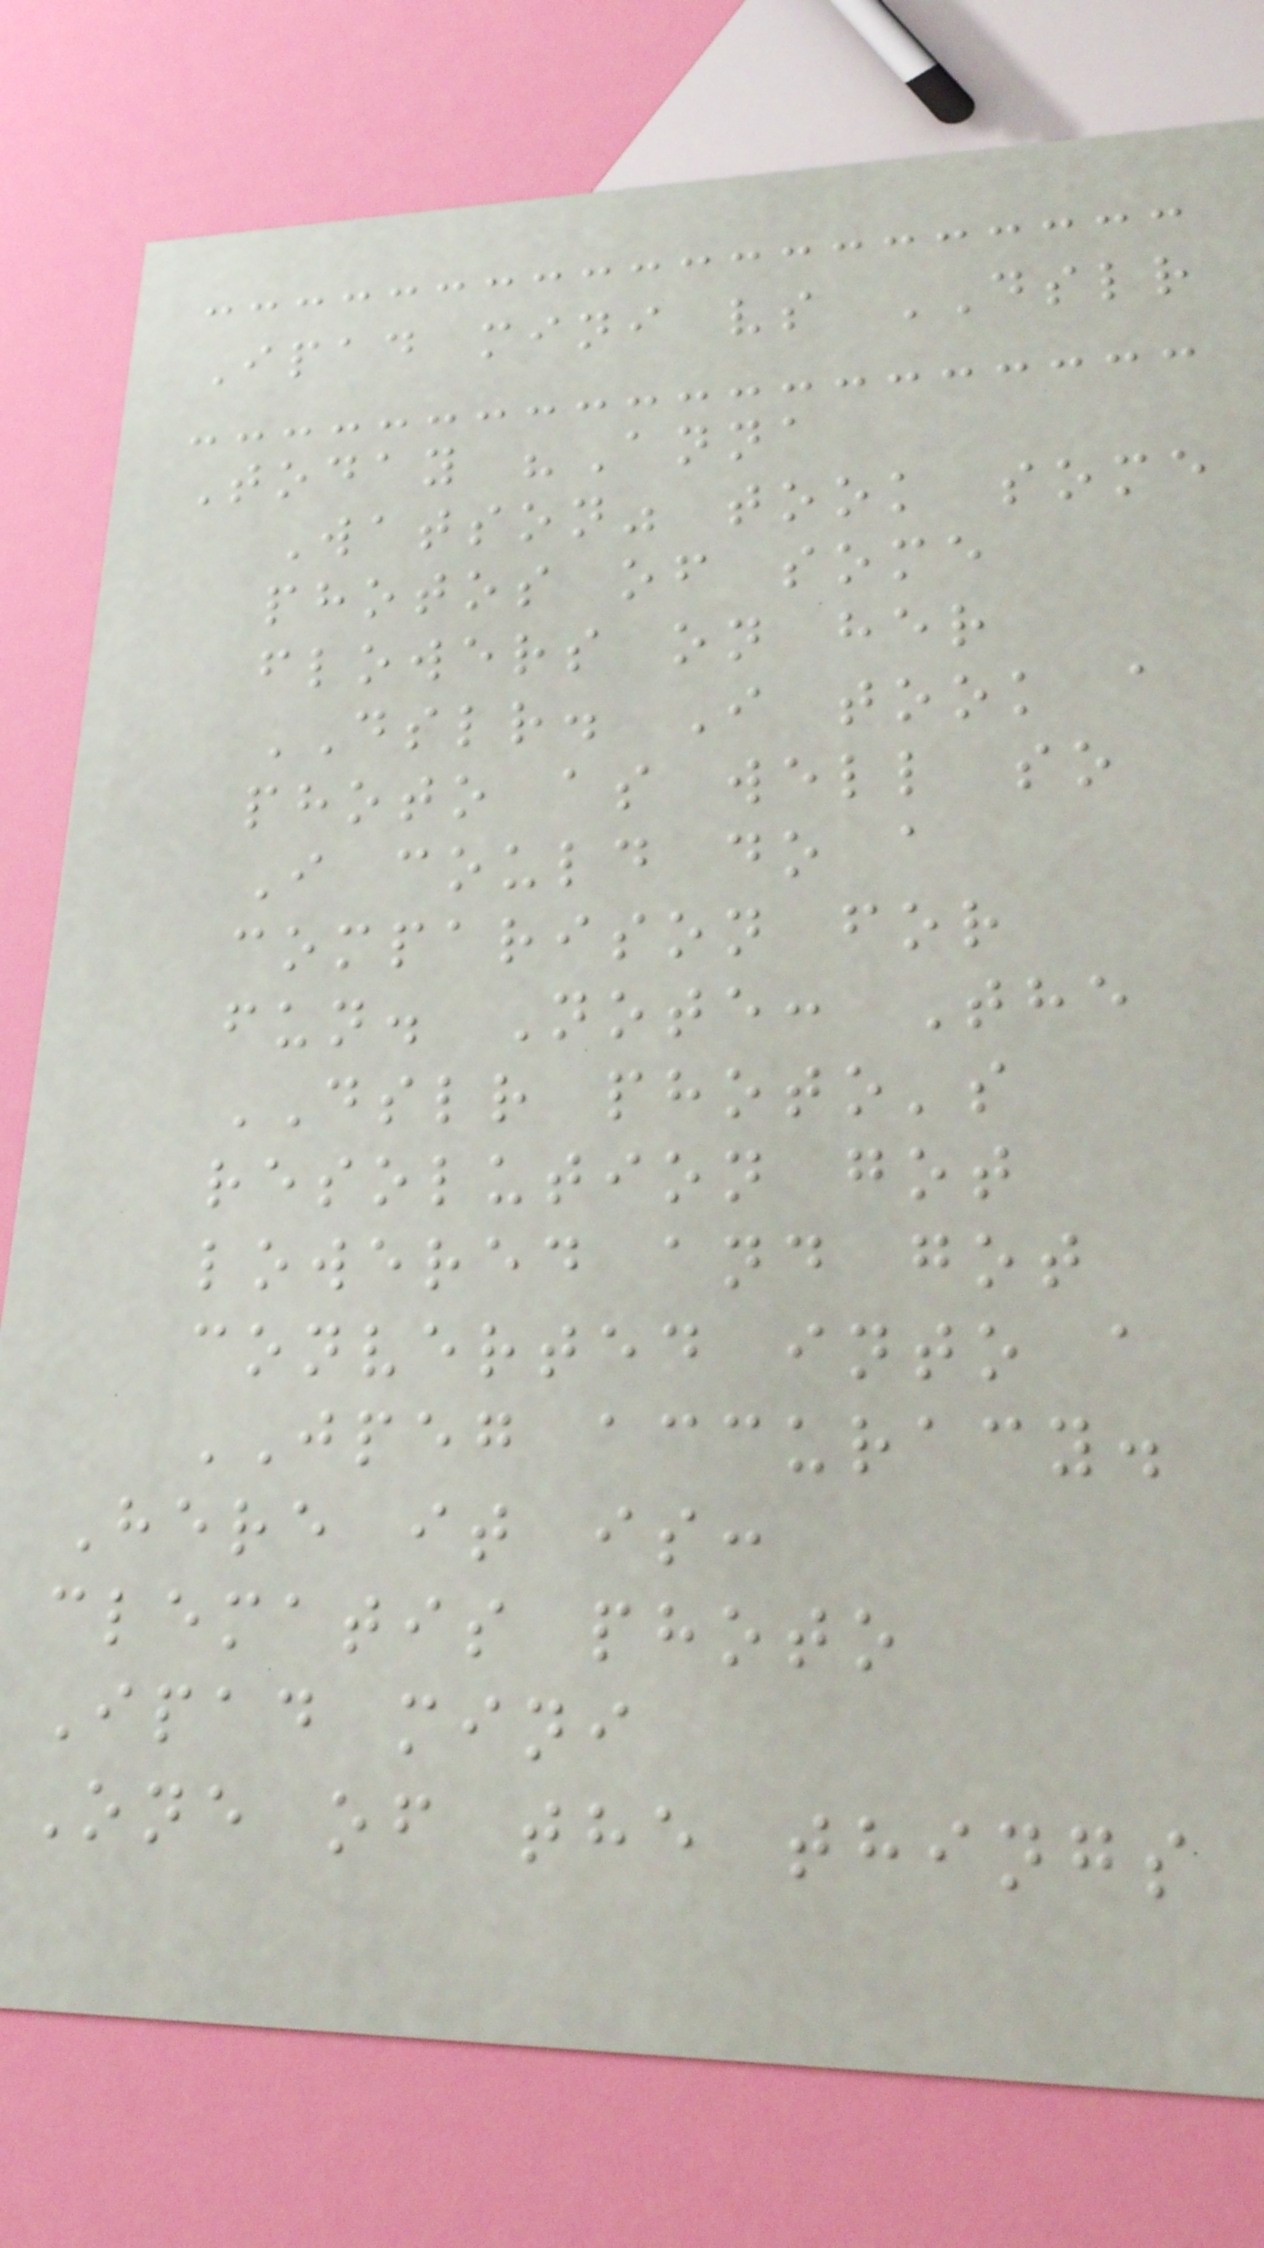Ipad mini vs DSLR
Today "Anna
Watson" took some
photos of some
flowers on her
DSLR. I took a
photo as well so
I could do a
comparison for
fun. Note: The
DSLR photo's
resolution got
lowered and got
converted into a
JPEG accuracy.
Here it is:
clematis photo
Ipad mini
One of the things
